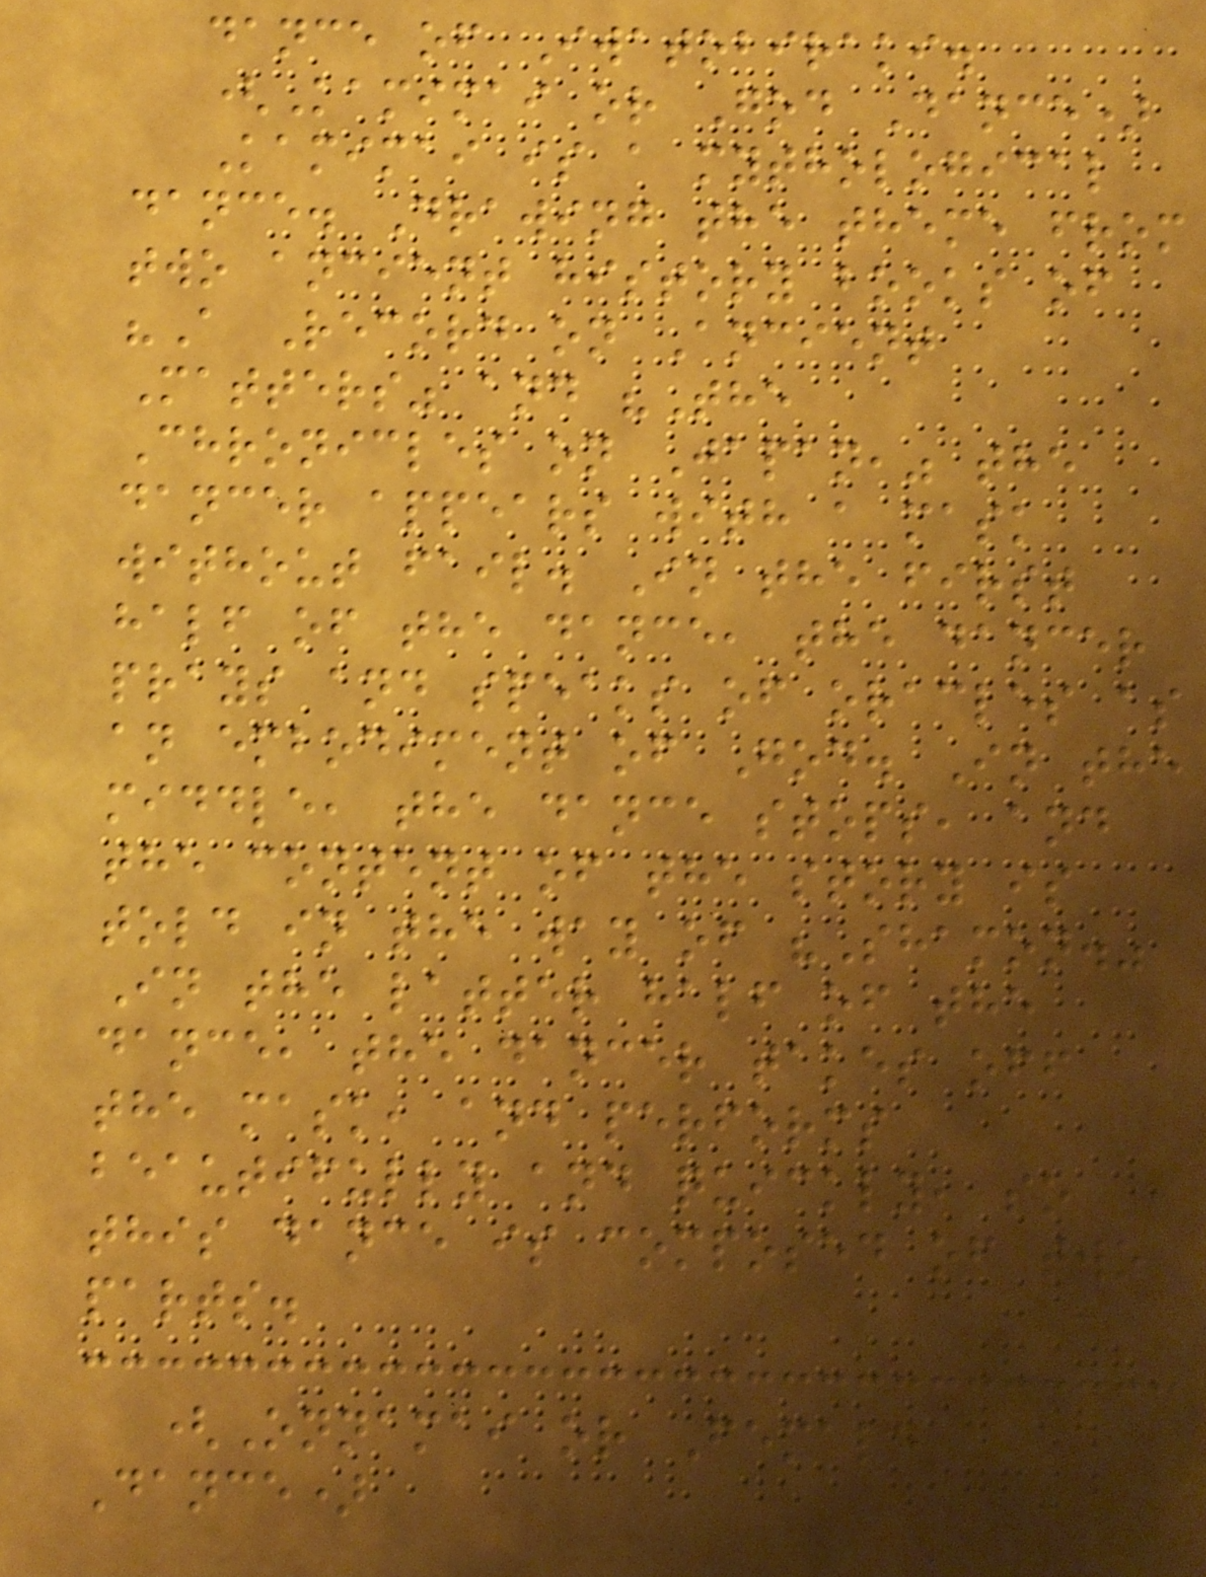dance of Iwatobiraki.
(Kamimai or God Dance)
Kamimai is a mythological
dance. Drawing the theme from
two ancient history books of
"A Record on Ancient
Matters" and "The
Chronicles on Japan," the
dancer appears with a mask
without fail. In the first
half of the dance, the dancer
prays and speaks of oracles as
an embodiment of God. In the
middle, the dance stops, and
the content of the story is
told in the way of "Shamon."
In the latter half of the
dance, the dancer takes off
the mask, and performs
beautifully and quickly, so
this dance is composed of two
parts.
(Onnamai or Female
Dance)
